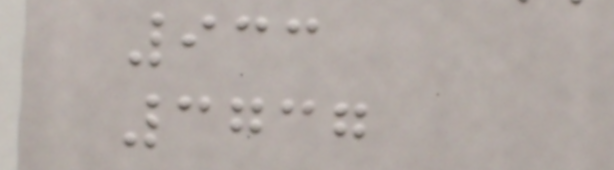933
3737
